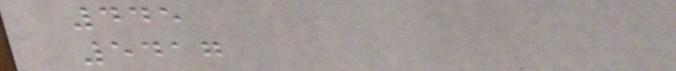445
5417
